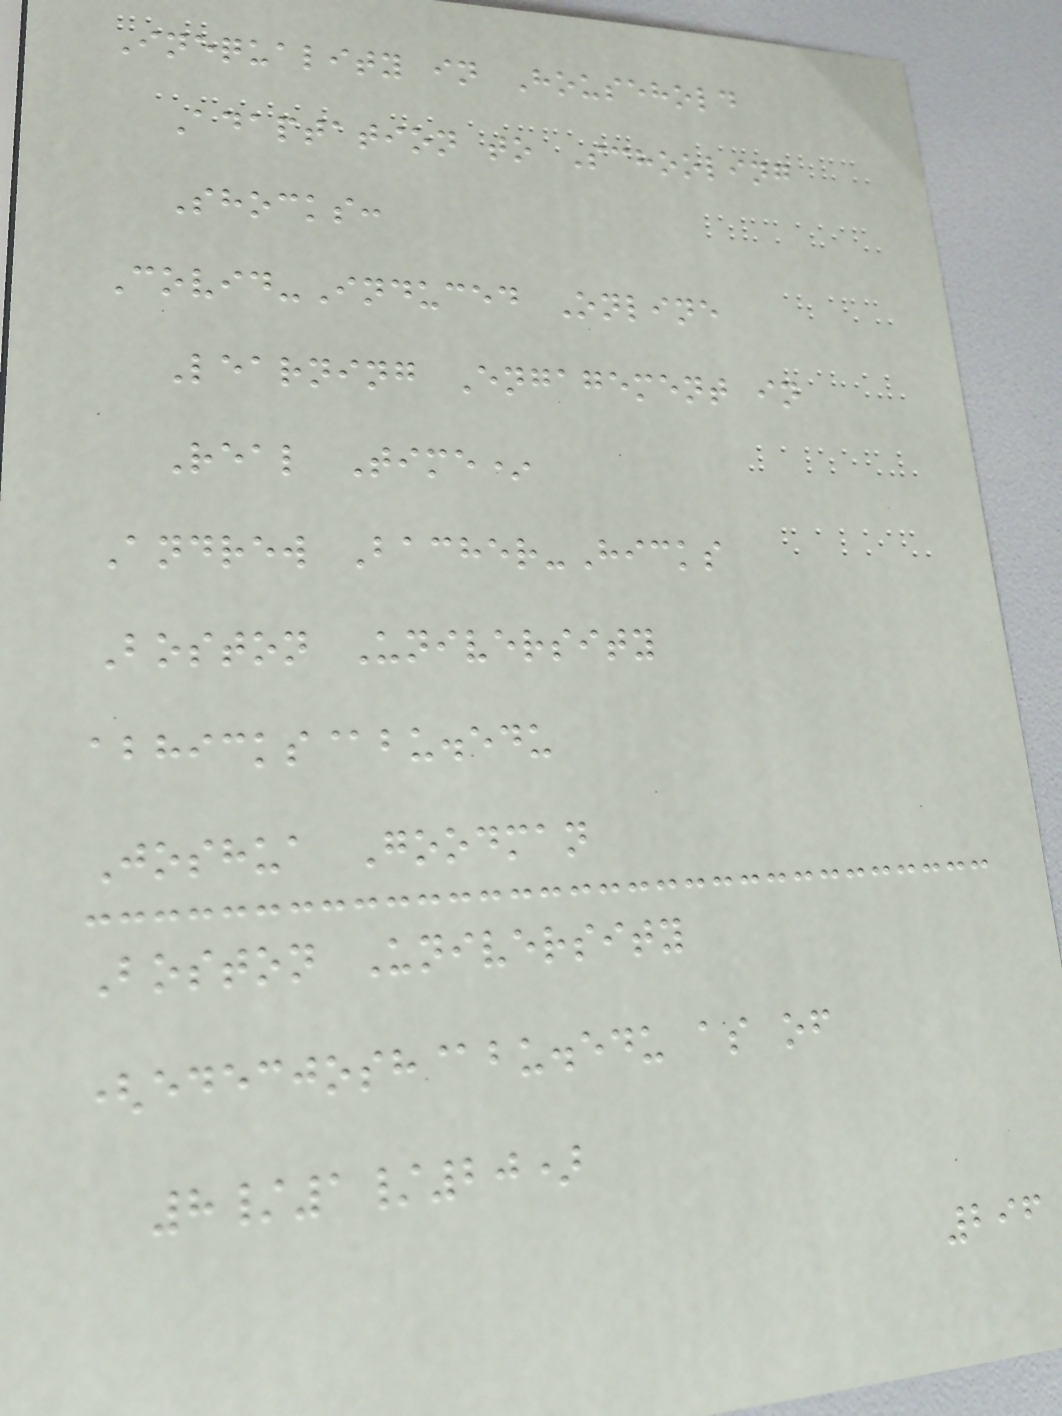Inequality in Household
Adaptation to Schooling
Shocks:
Covid-Induced Online
Learning Engagement in
Real Time*
Andrew Bacher-Hicks
Boston University
abhicks@bu.edu
Joshua Goodman
Boston University
(edecjosh@bu.edu as of
8/1/20)
296
